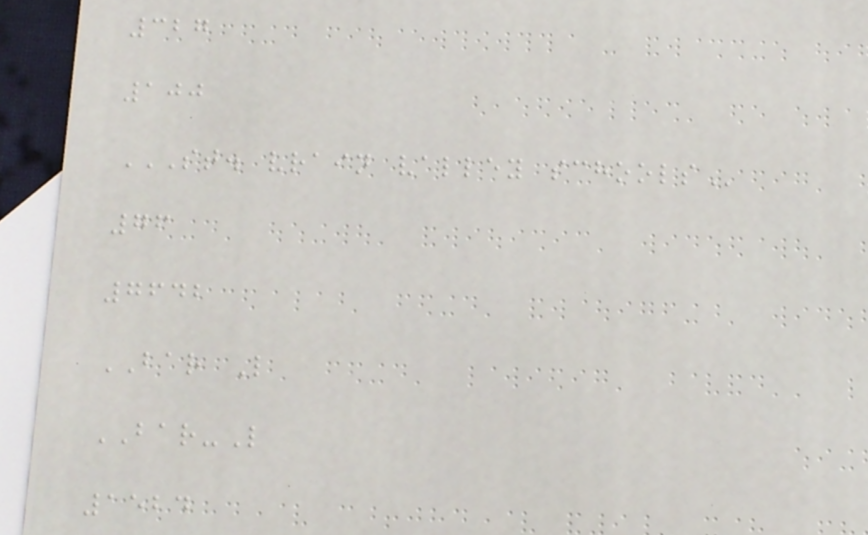327
100
ST. VRAIN VALLEY SCHOOLS
76
7642
BAR L
BAR-L
1524
